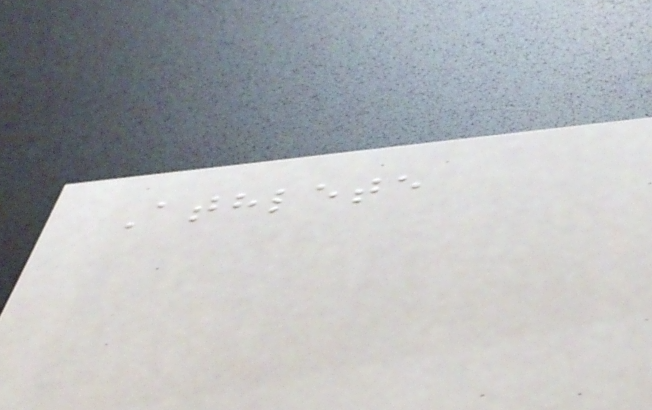Athlete
